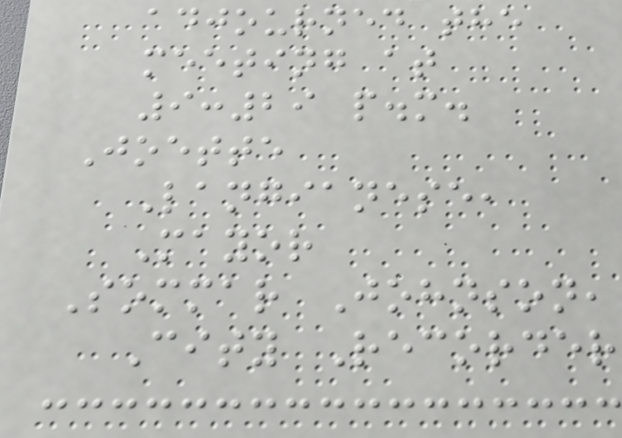adjourned the
meeting at
9:29 p.m.
Joette
Langianese,
Mayor
Sommar Johnson,
City Recorder
